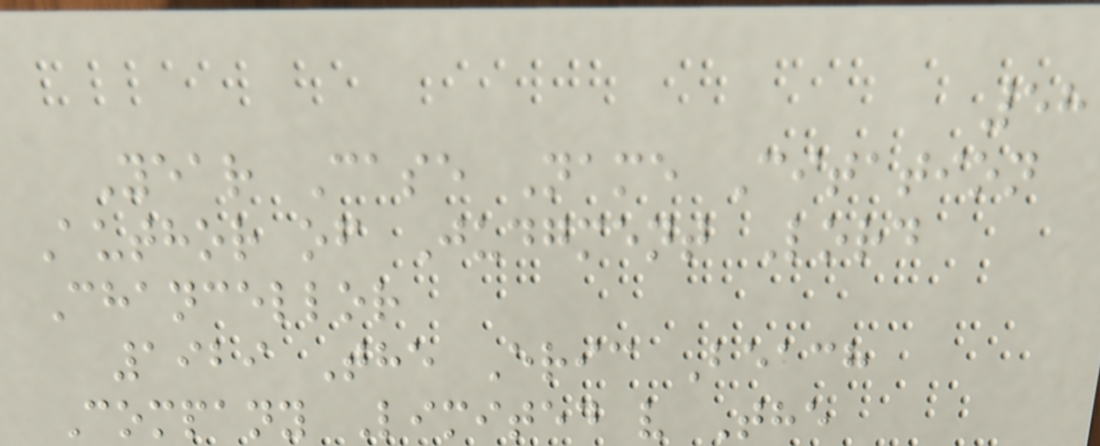58
Year Case Name Citation
Author of Judgment Lord
Chancellor
1929 The Eric Beach
Company Limited v The
